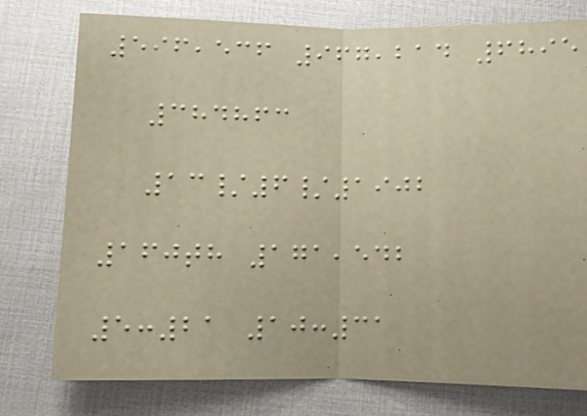596,536 967,214 6895
384863
13/6/1902
160th 171,542
5:21 10:31
